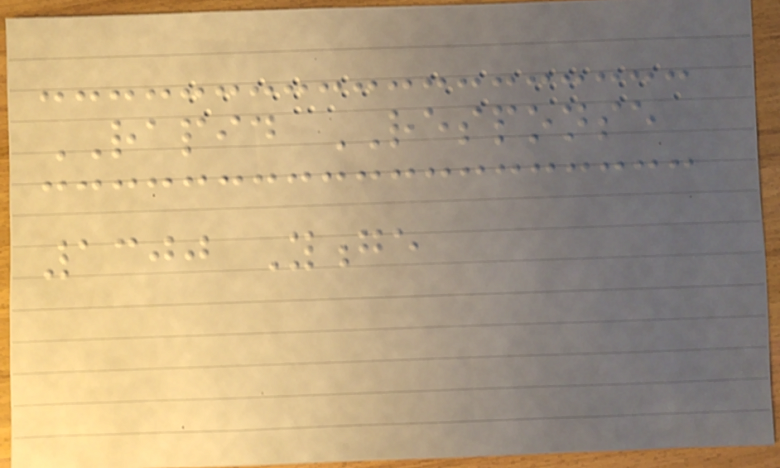RAPID RESPONSE
1300 Yonge
